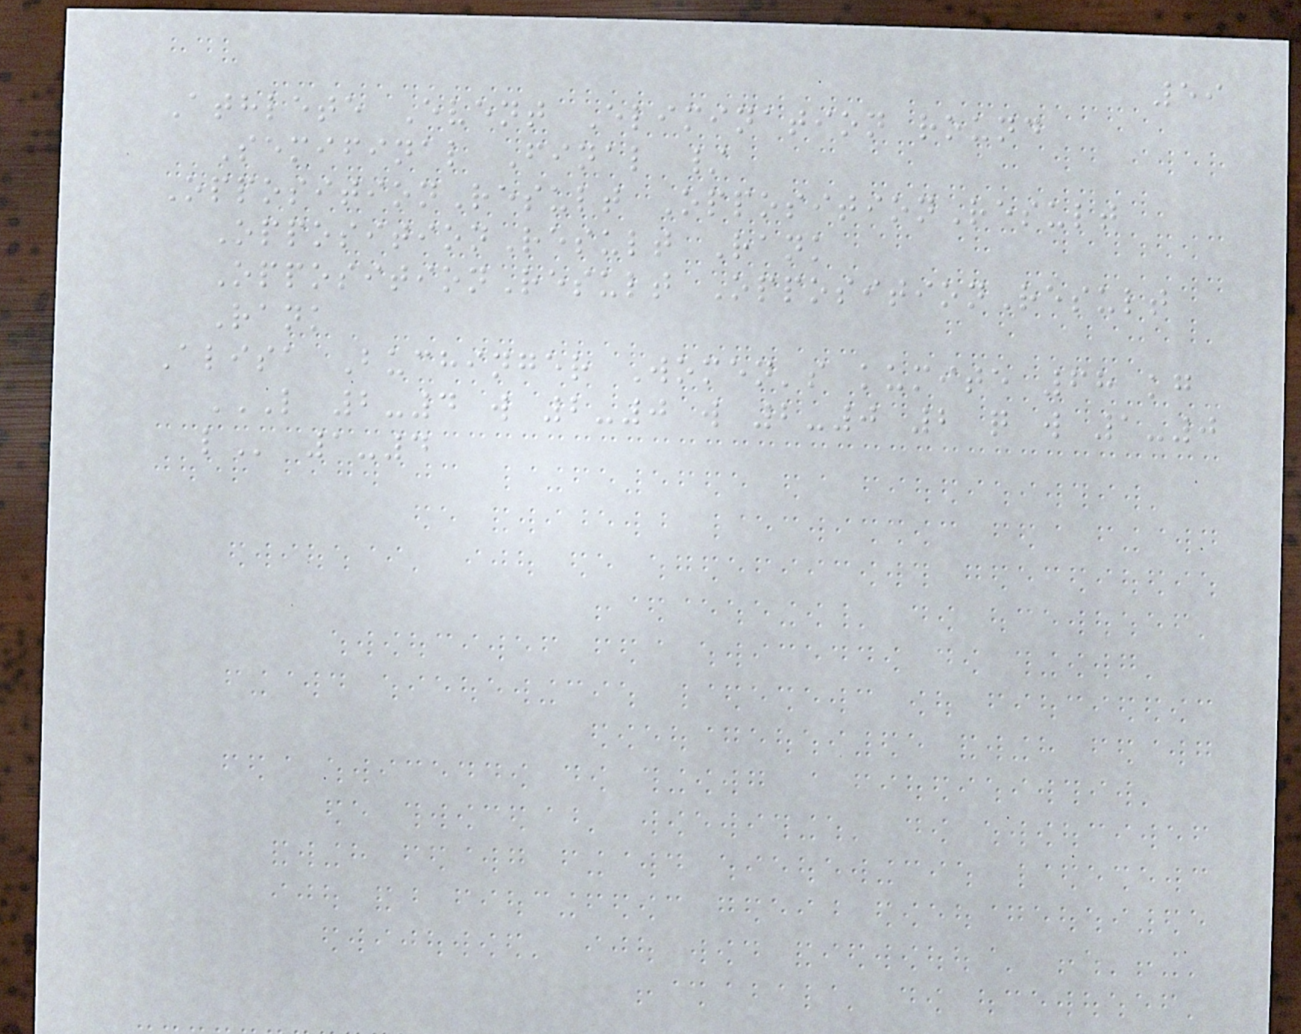59
Athlete Event Elimination round
Semifinal Final /
OppositionResult OppositionResult
OppositionResult Rank
OppositionResult OppositionResult
Rank
Alisa Buchinger Women's kumite 68 kg
L 2-4 W 2-0 W 2-0 2 Q W 1-0
L 1-4
